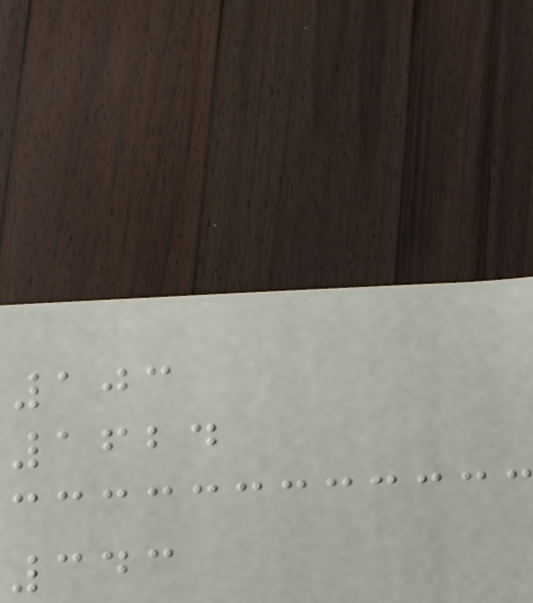103
1624
343
